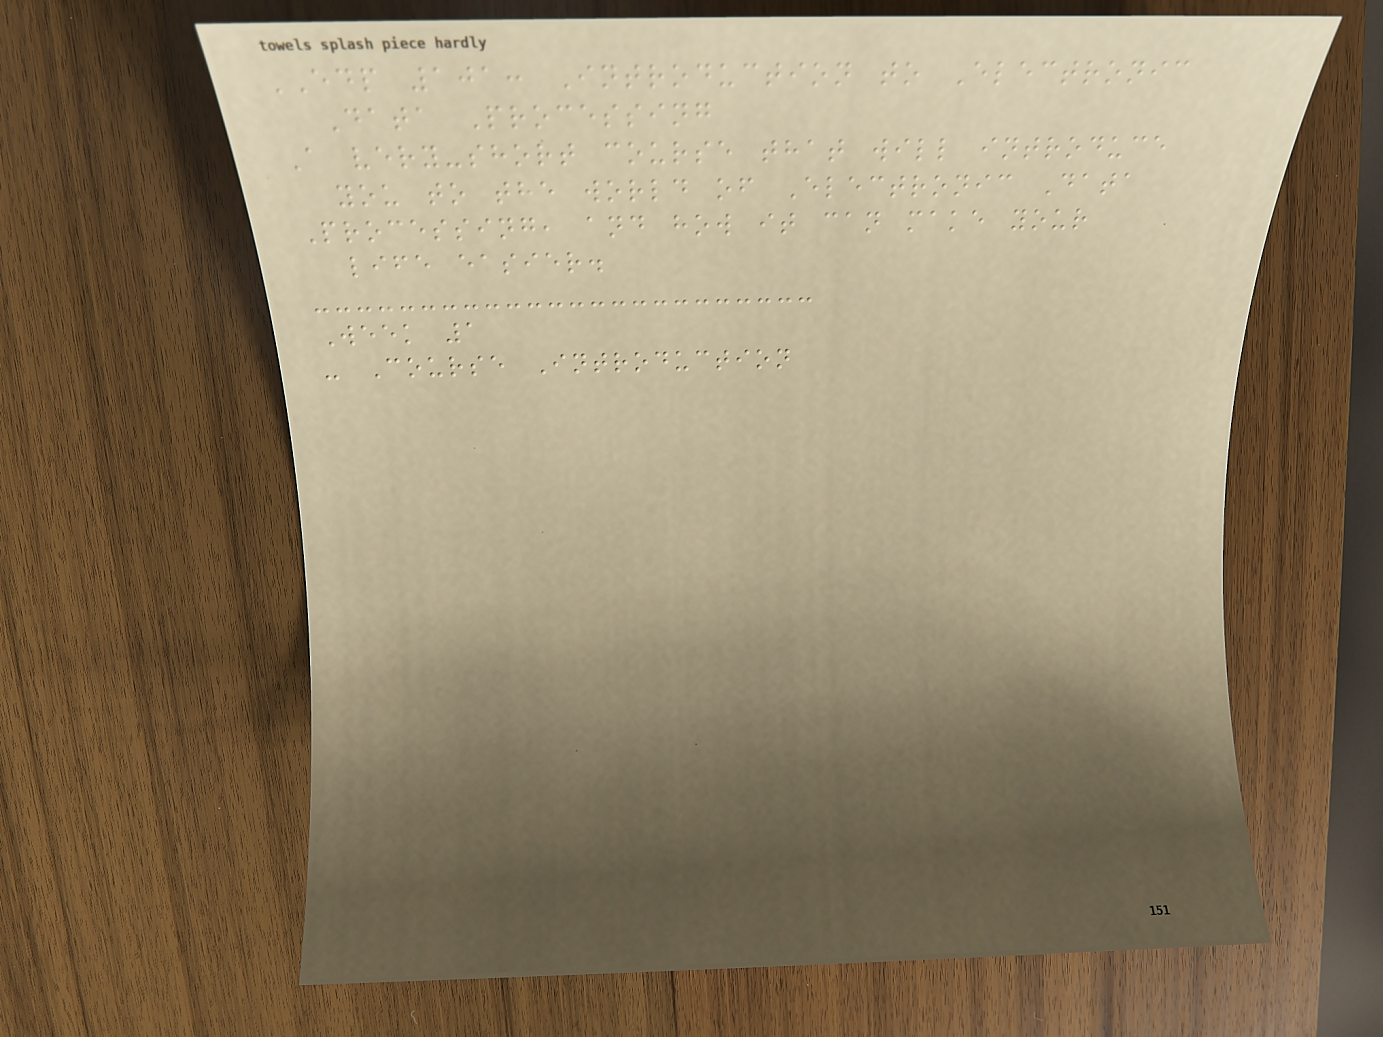EDP 101: Introduction to Electronic
Data Processing
A very-short course that will introduce
you to the world of Electronic Data
Processing, and how it can make your
life easier.
Week 1
- Course Introduction
